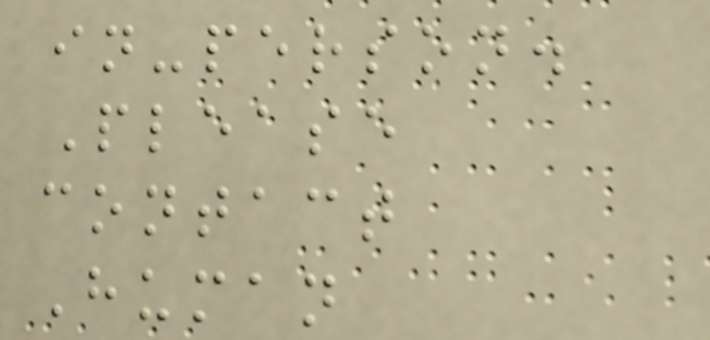in-person.
Please
contact
Human
